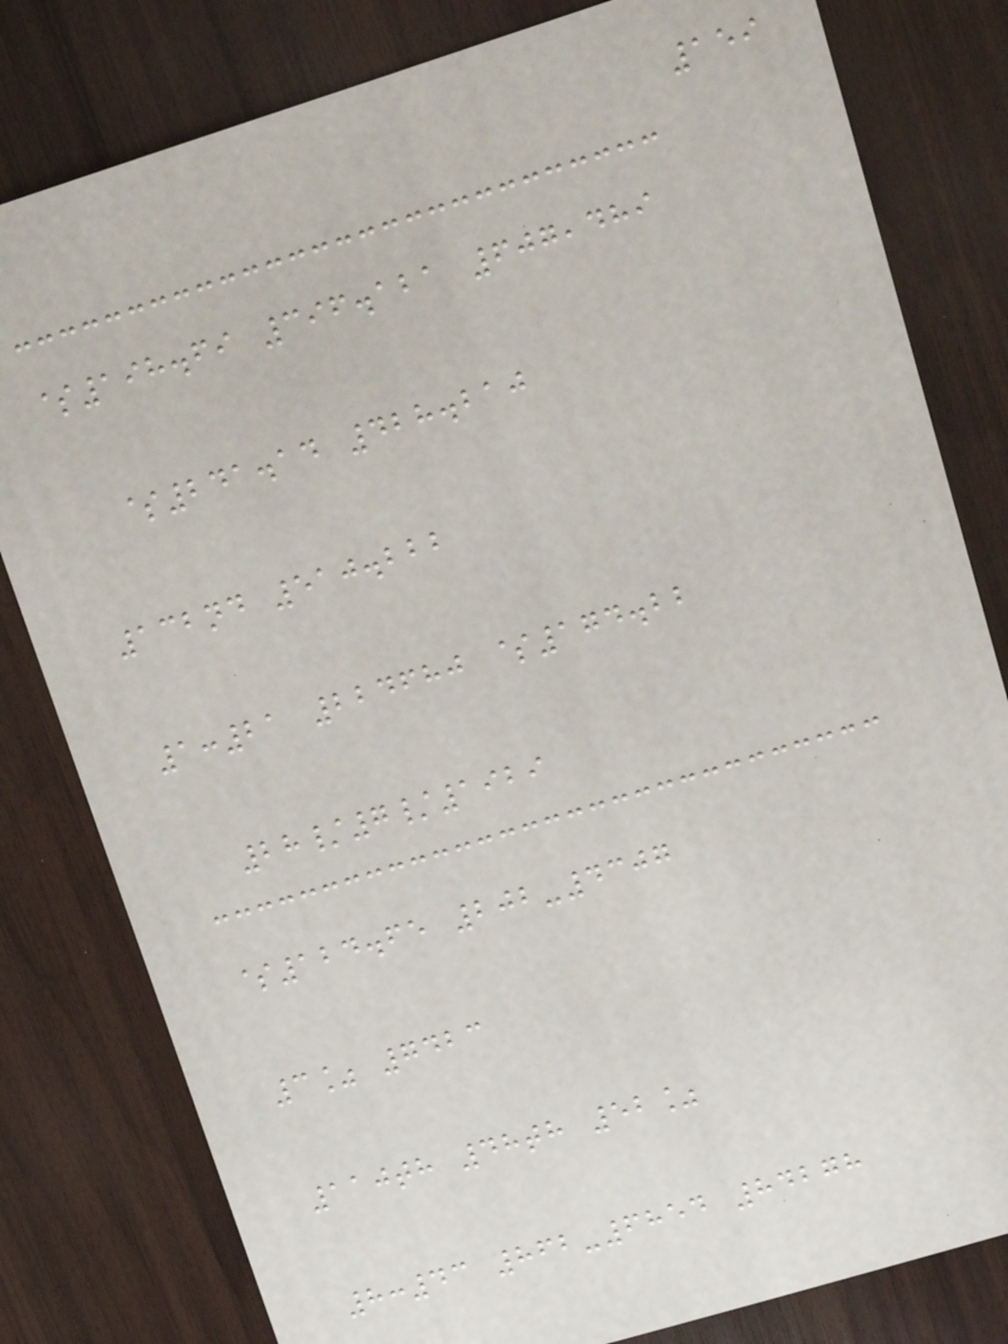159
$198.69 396.121 607,489
$241.14 428.210
132nd 510.222
1:21 224680 $174.22
28/7/1929
$124.65 202-4307
3% 7423
110th 48th 52%
8:43 862-6854 84278
